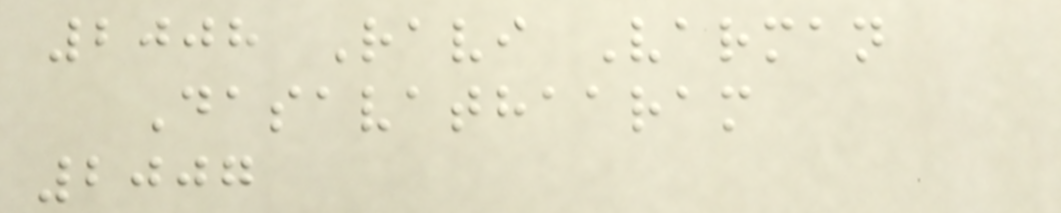2008 Ravi Varman
Dasavathaaram
2007
